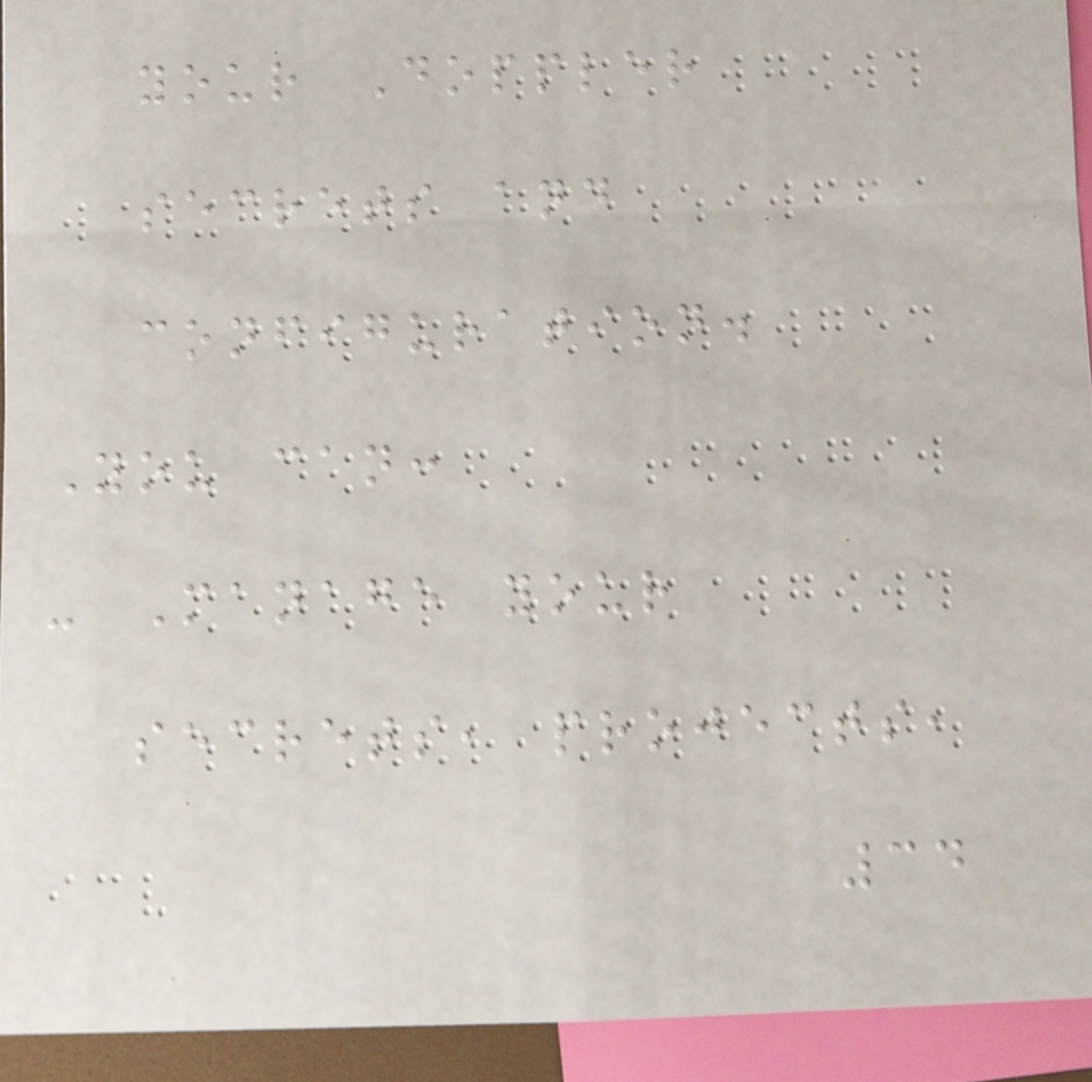your Doppler
secrets and
configuration.
You can:
- Manage your
secrets, projects,
34
